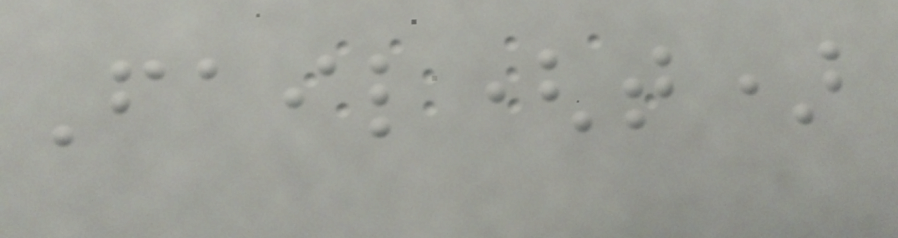Fail(t)
